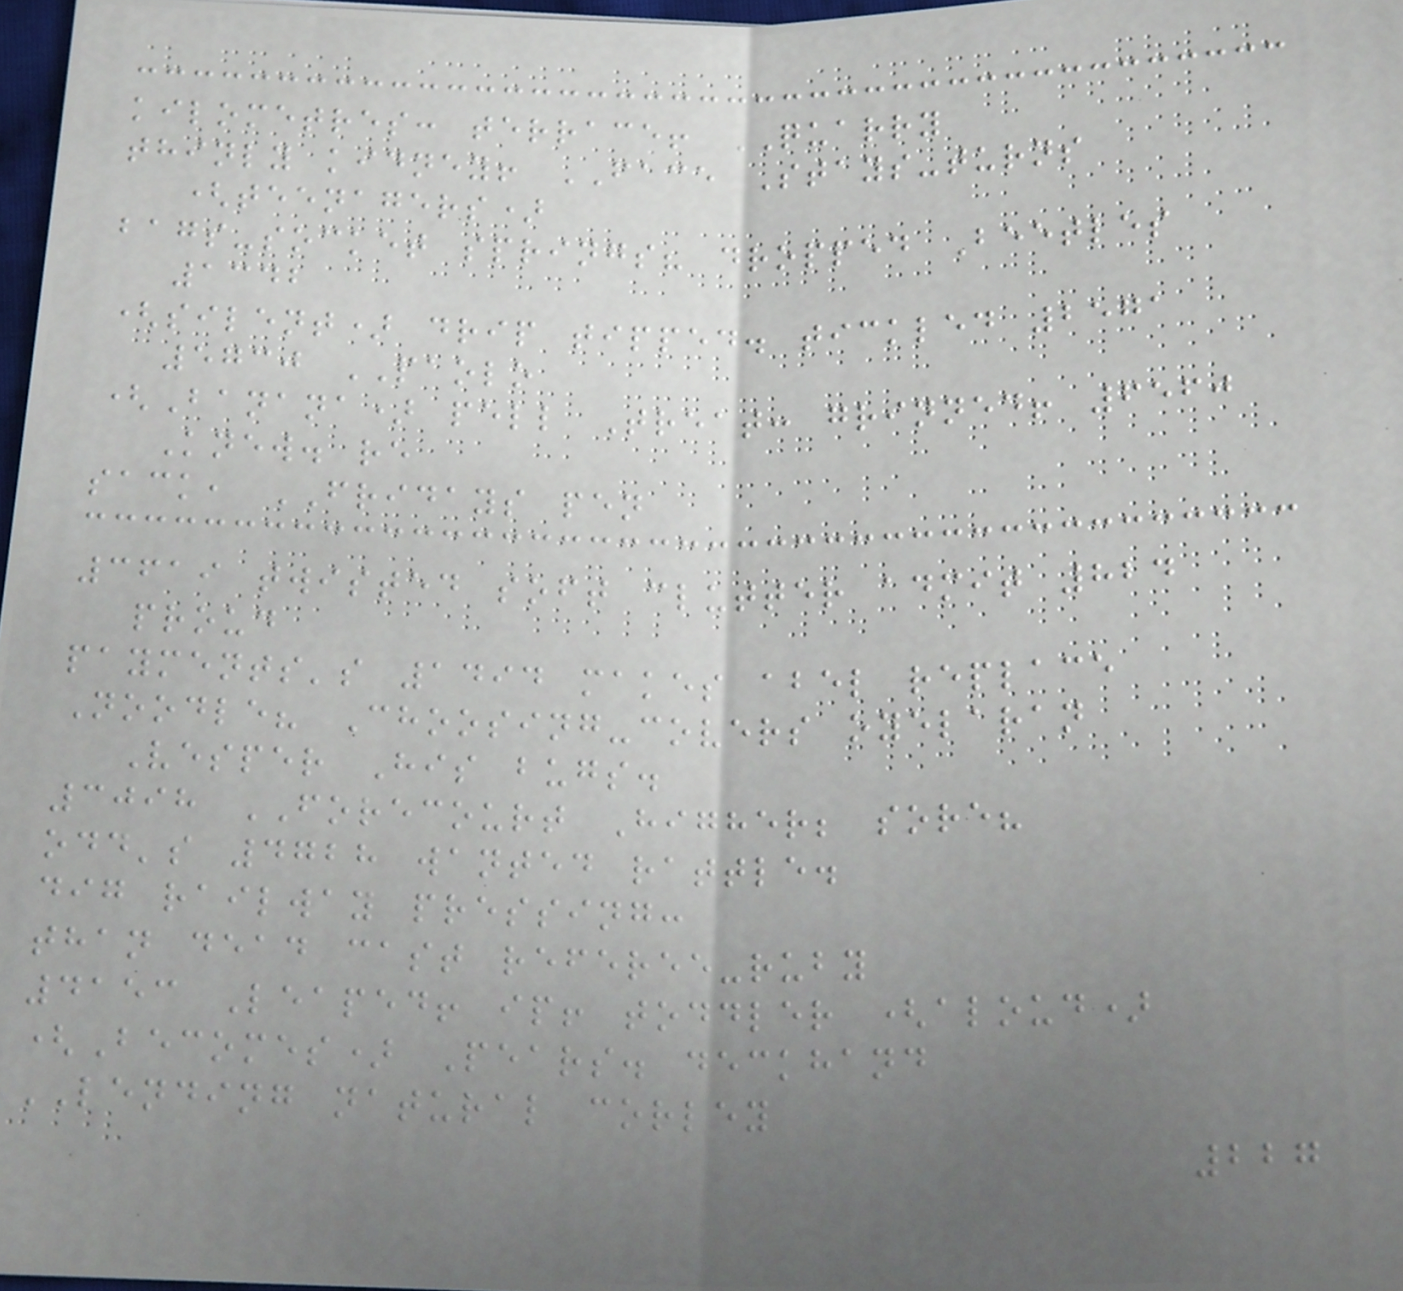kilometres: terrace! QUARRY
thinly kidney! FACE Stays-turns
(teenagers)
bags-socket springs? dropped Beetles
1342
(silent) drip tipped. tickled 2571
5730 PAOLO
(Banana) pell Treat: grinned! 6560
Knew. re
sack, FRIDAYS pen
3619 twisted soft clutter admit 824
proud
payments's 1494 makes abel replace
Noodle? Choosing-covers oyelaran
Vesper His bugs.
3098 FORECOURT Higher; sore?
odd's 4728 wanted rattle.
dig railway pressing:
than dead cast referee-ruby
4153 Leaped! ip! toddler (aloud)
(Becomes) Pears. deckhand
LENDING natural corley
227
